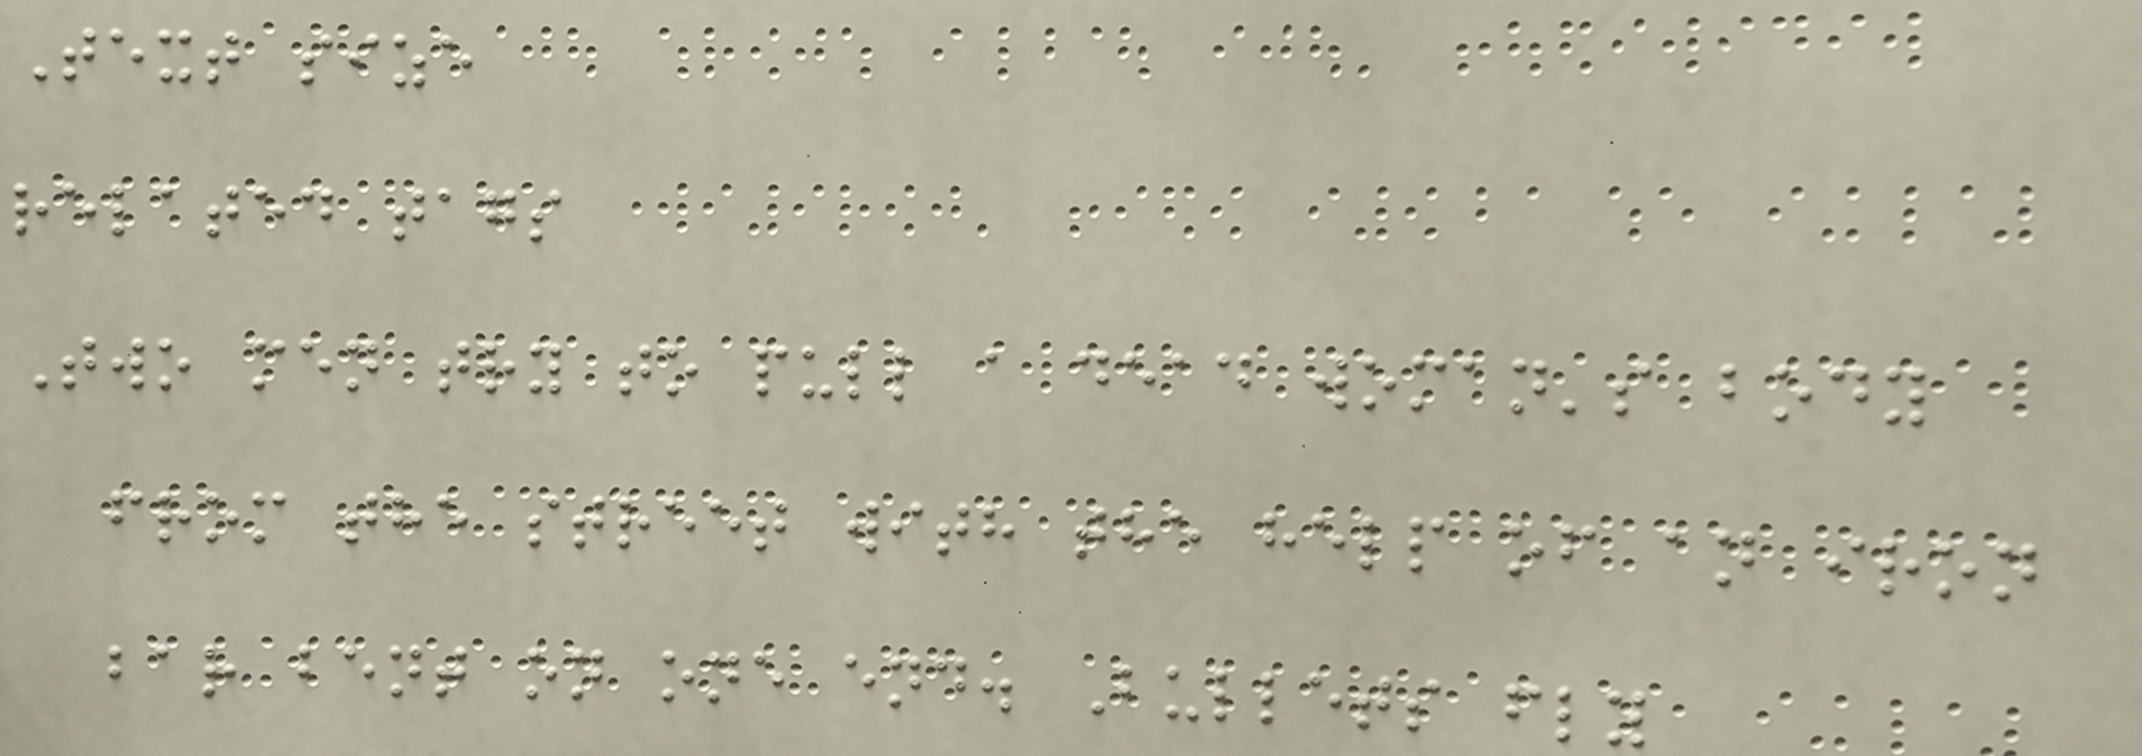Text size
related tags
Two men try to pull a dead woman's body
from the street with the help of an iron
bar bent on one end. Bullets fly
